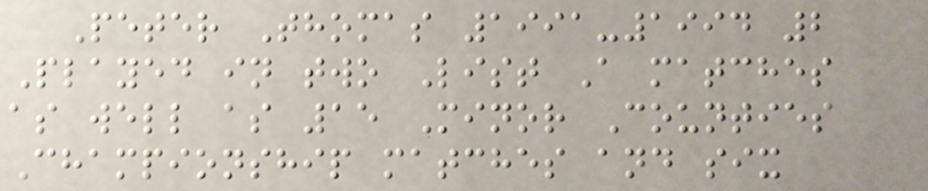Peter Thomas 1991-1994 2
Played in two List A matches
as well as 15 Minor Counties
Championship matches and six
